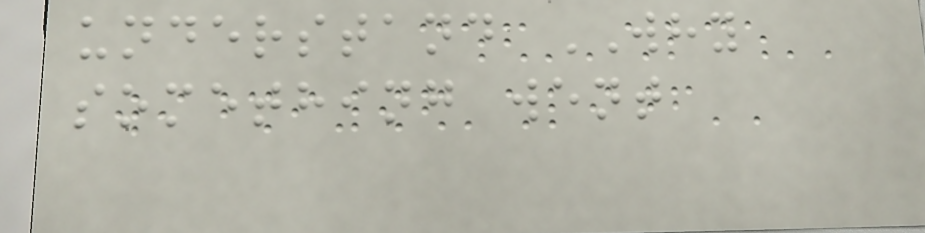understand WHY
something went
